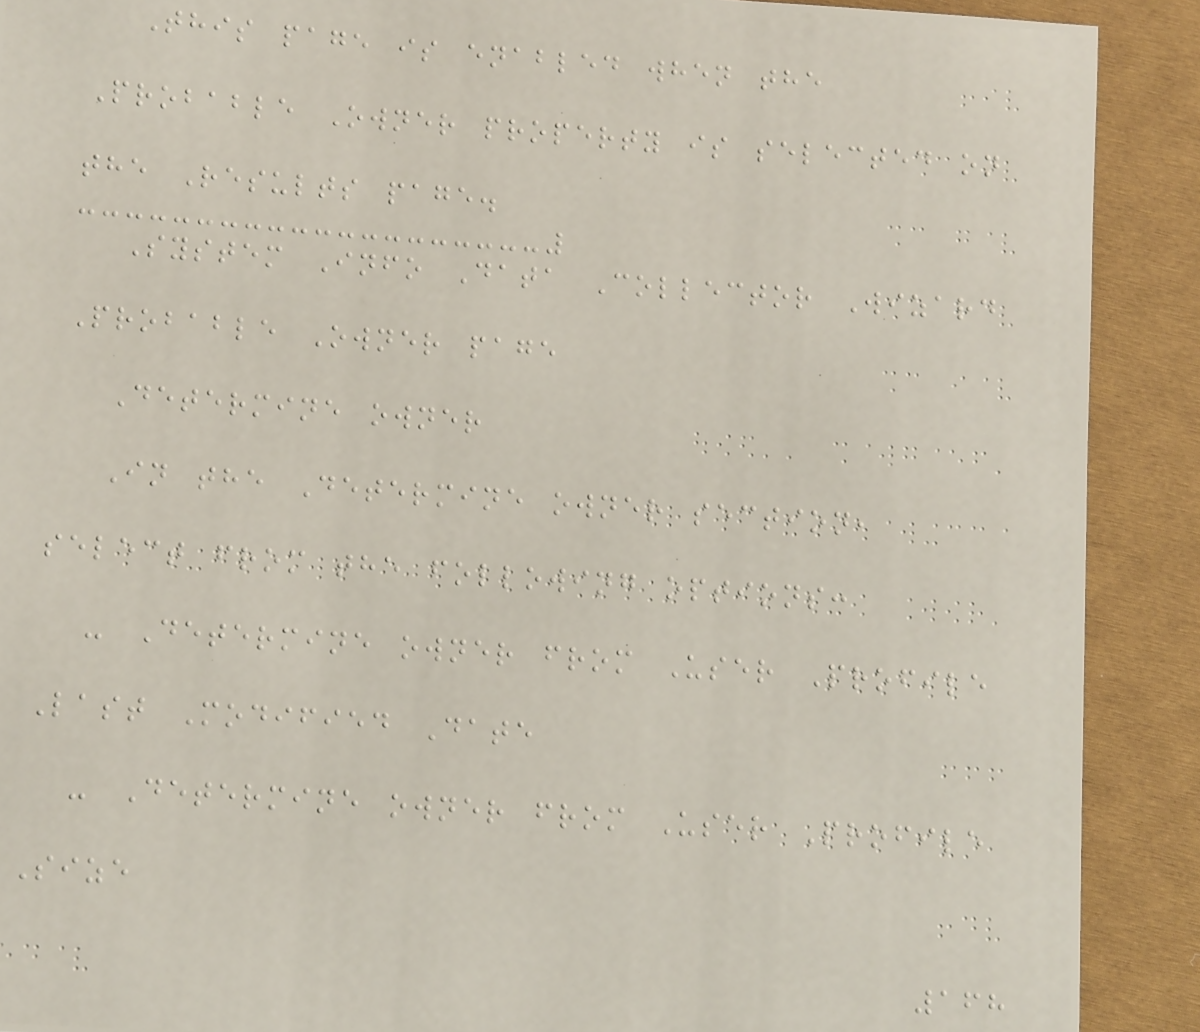This page is enabled when the
Probable Owner property is selected on
the Results page.
System Info Data Collector Wizard
Probable Owner page
Determine owner
In the Determine owner section,
select from the following options:
- Determine owner from User Profile
Last Modified Date
- Determine owner from User Profile
Size
168
